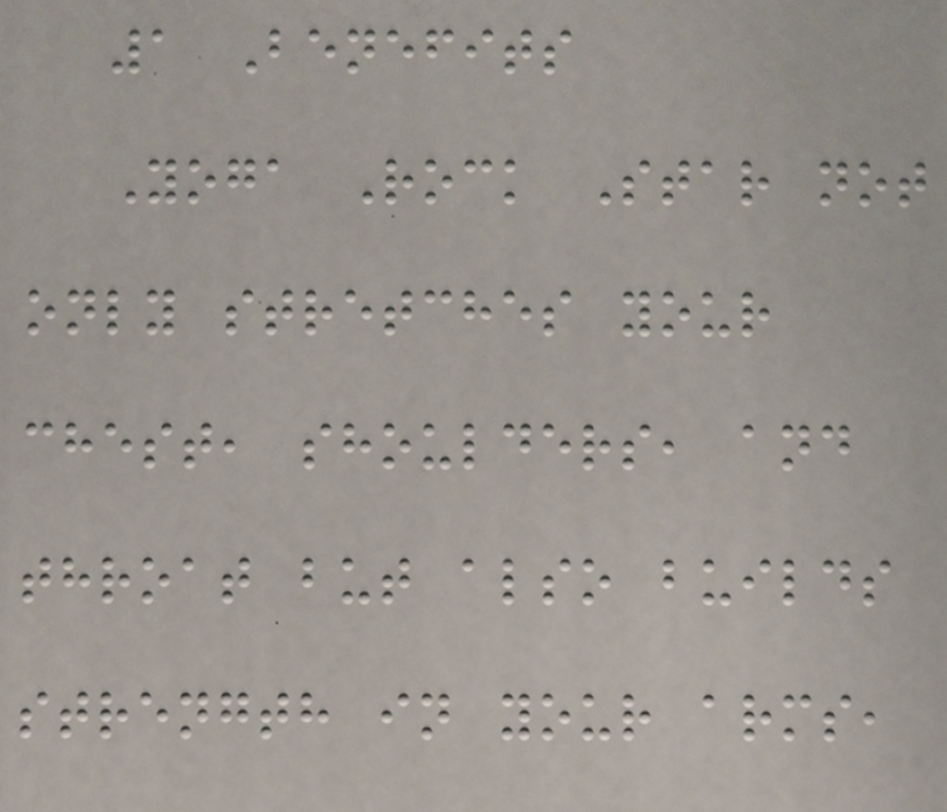1 Benefits
Yoga Rock Star not
only stretches your
chest, shoulders, and
throat but also builds
strength in your arms,
